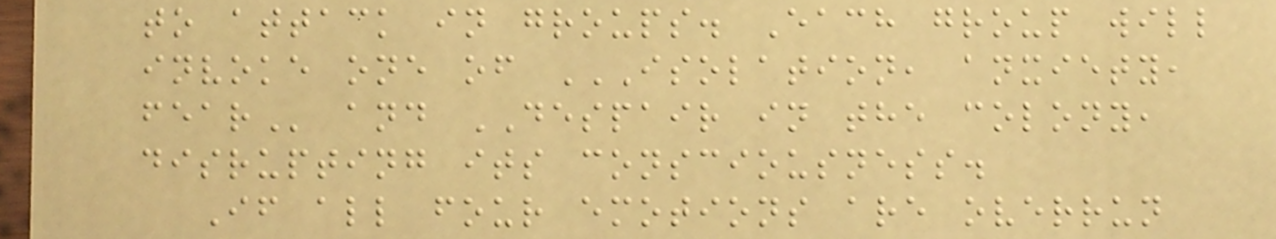to attack in groups. Each group will
invoke one of ISOLATION, ANXIETY,
FEAR and DESPAIR in the colony,
disrupting its consciousness.
If all four emotions are overrun
